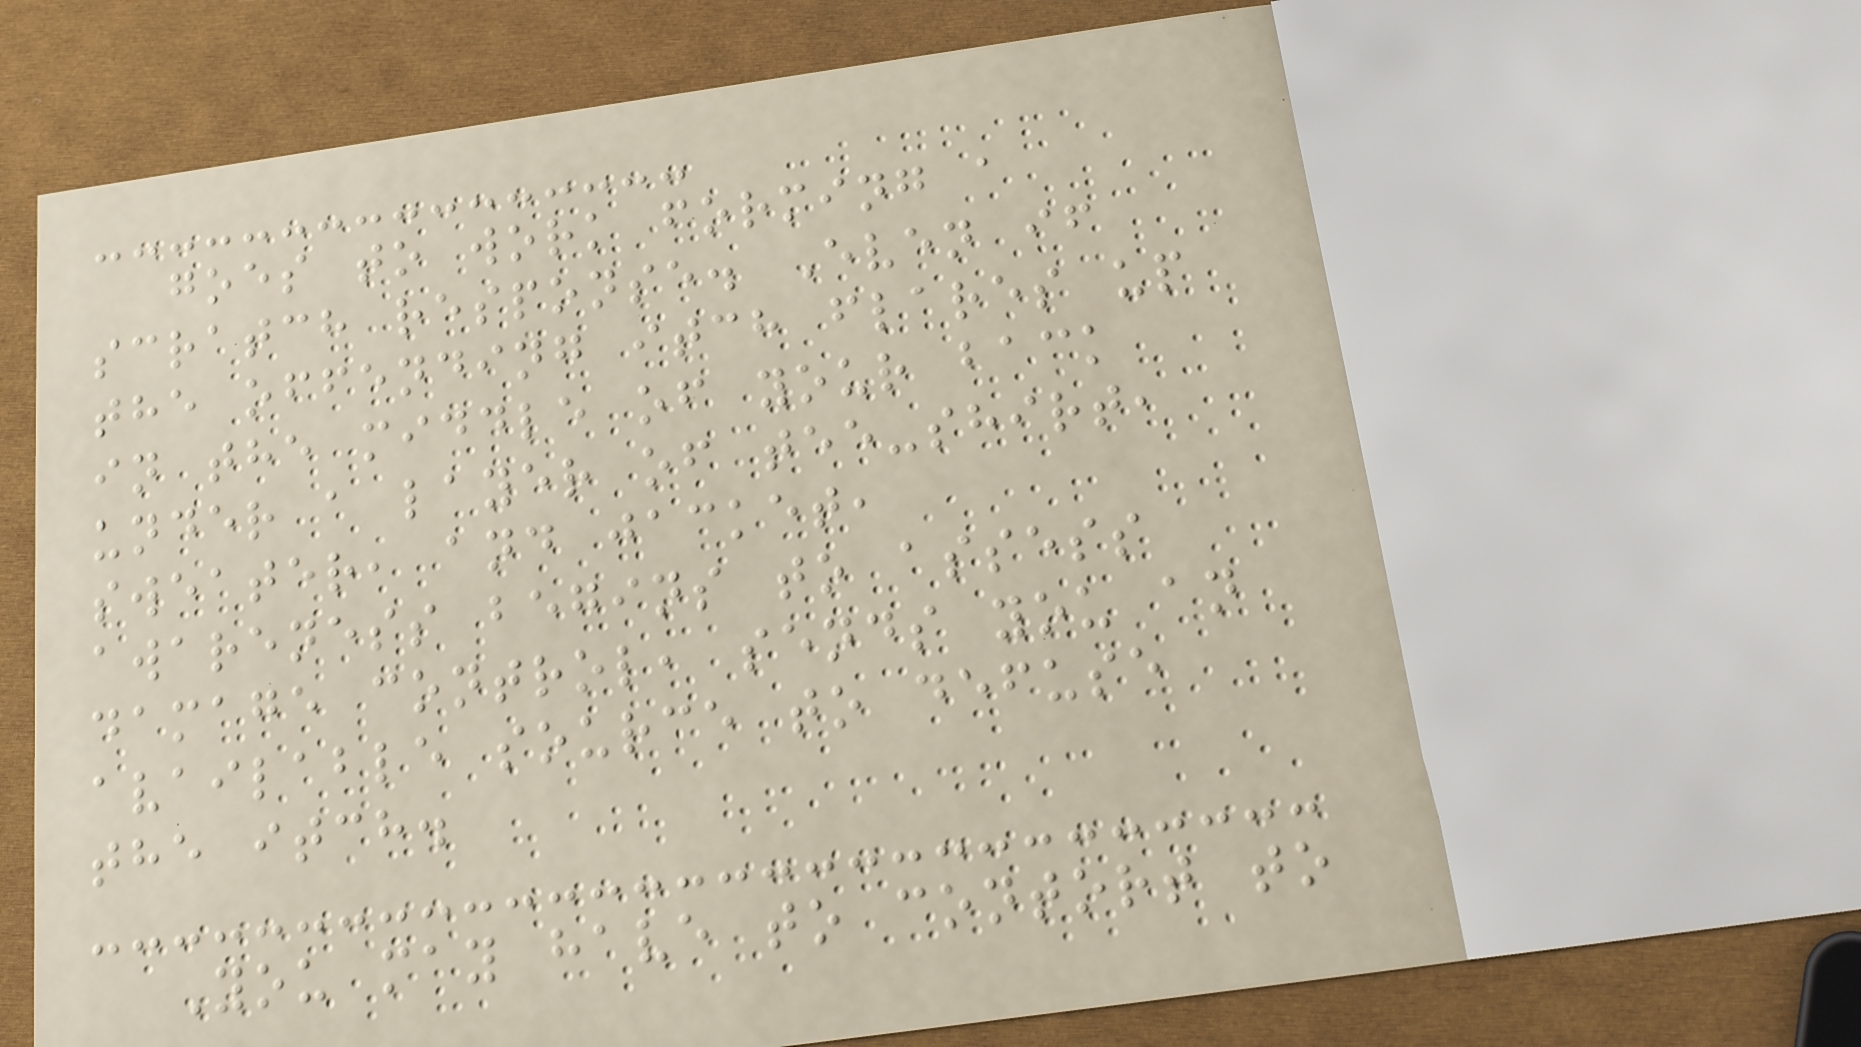goes to work forming a
scratch response. Even if
the offending itch flares up
in the middle of your back
under a layer of tee-shirt,
sweater, and jacket,
awareness begins to assess
damage control, sends you an
available source to defuse
the itch.
You may have to contort to
